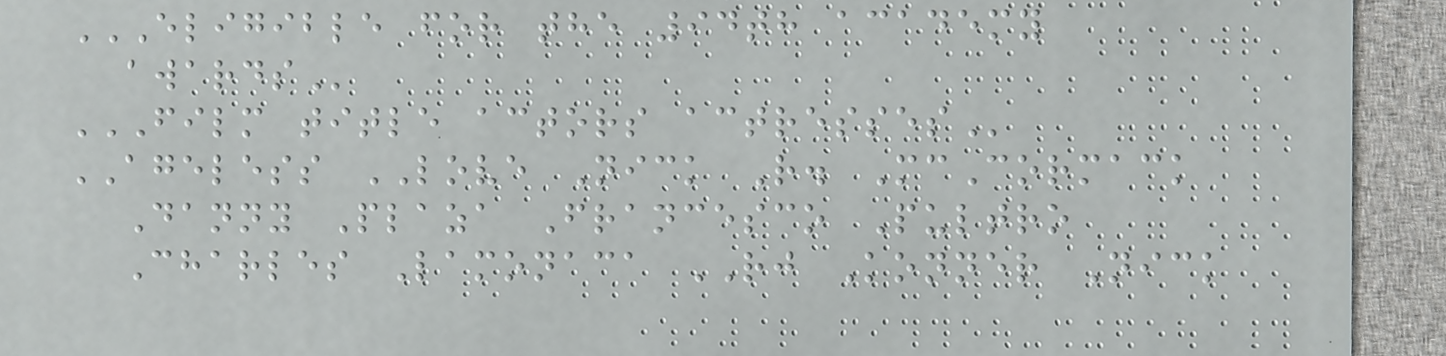ELIGIBLE FOR THE 94TH ACADEMY
AWARDS
FILM TITLE ACTORS ACTRESSES
AGELESS LOVE Nick R. McCormack
Danny Plaza Francesco Pultro
Charles Lamonaca RJ Konner Nick
